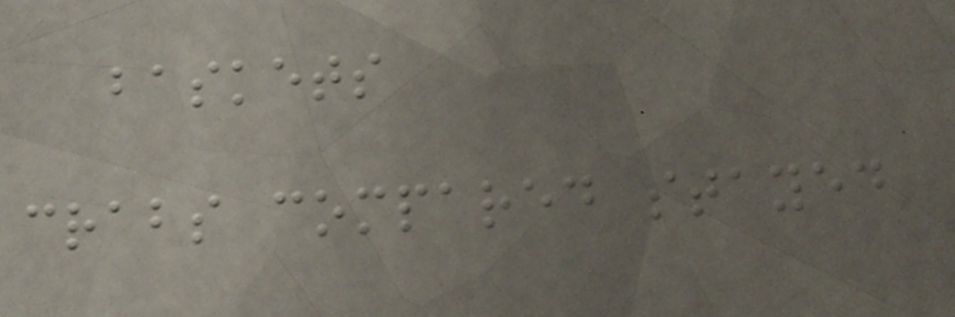baskets
crabs compared stayed
